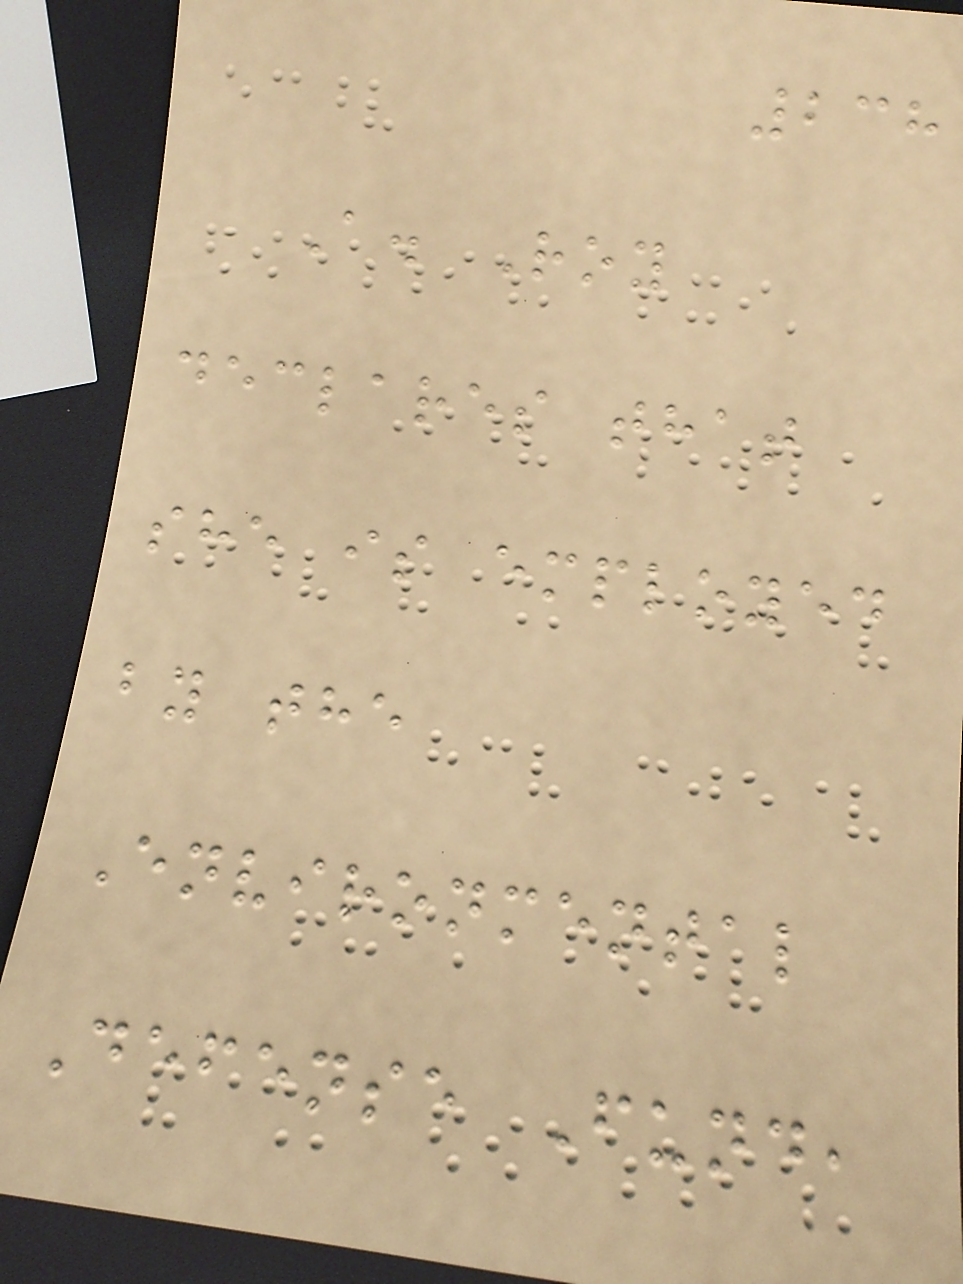238
A. Roy
declares that
she is employed
by the
Environmental
Defense Fund,
